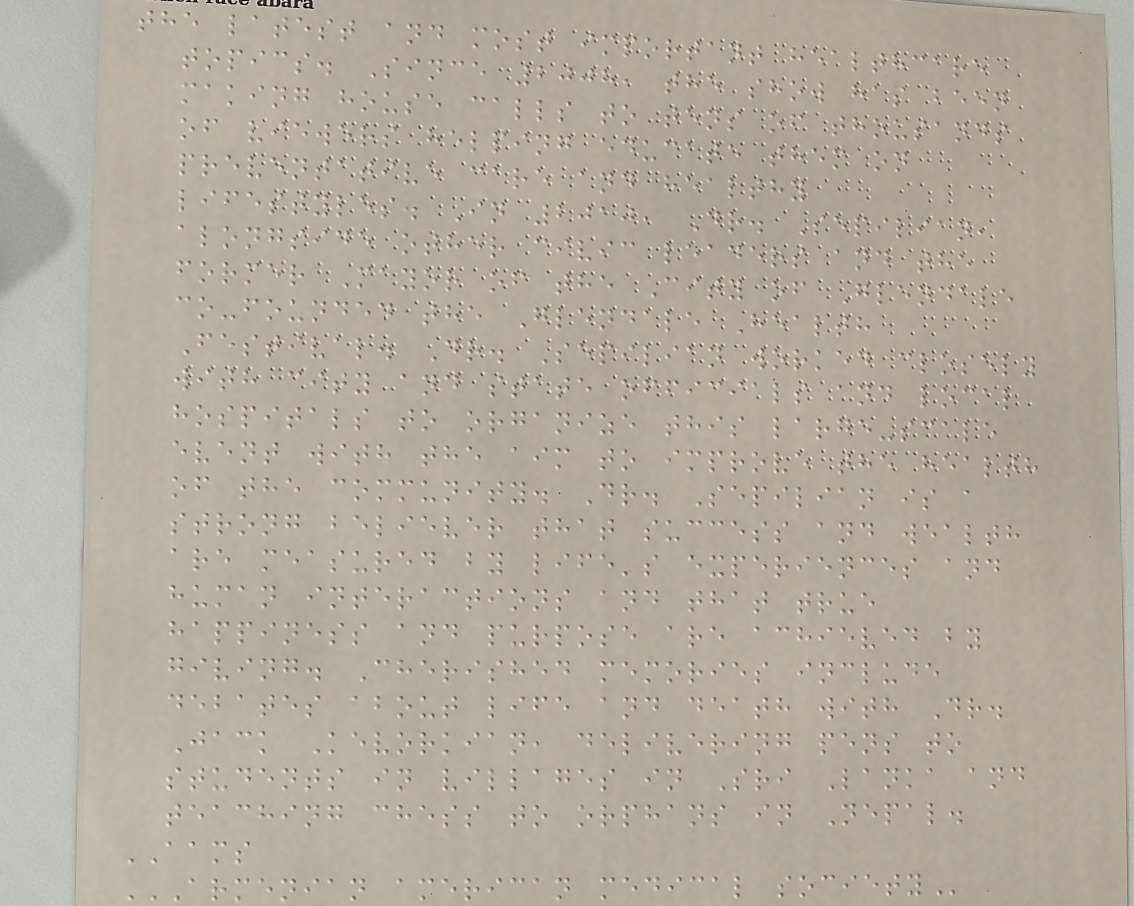the latest and most important healthcare
topics. Since 2008, the show has been
making house calls to tens of thousands
of viewers helping educate them on
preventative care and healthy
lifestyles. In 2010, Dr. Sepilian,
alongside other civic leaders and the
former Mayor of the City of Glendale
co-founded the Glendale Health
Festival. Dr. Sepilian worked closely
with city and state officials and local
hospitals to organize this large-scale
event with the aim to improve the health
of the community. Dr. Sepilian is a
strong believer that success and wealth
are measured by life's experiences and
human interactions and that true
happiness and purpose are achieved by
giving. Cherished memories include
debates about life and death with Dr.
Jack Kevorkian, delivering pens to
students in villages in Sri Lanka and
teaching chess to orphans in Nepal.
AAMS
ARMENIAN AMERICAN MEDICAL SOCIETY
